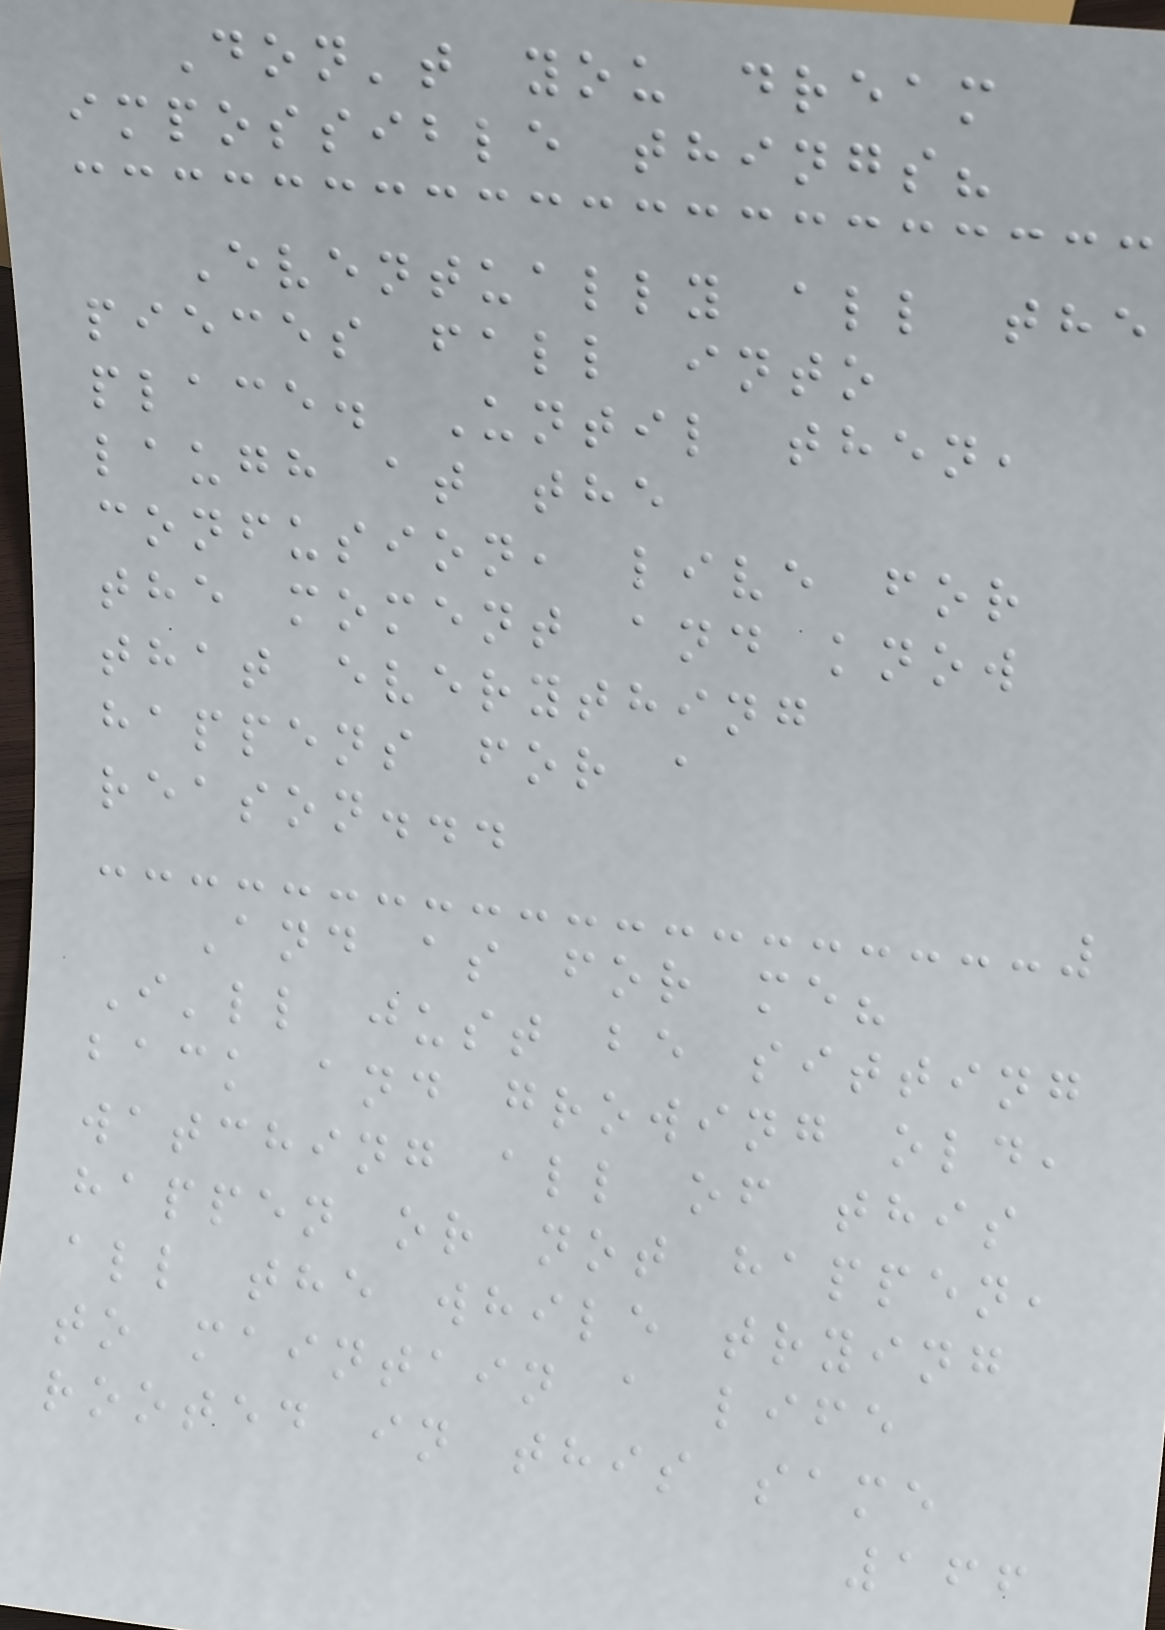Don't you dream
impossible things?
Eventually all the
pieces fall into
place. Until then,
laugh at the
confusion, live for
the moment and know
that everything
happens for a
reason...
And as for me?
I'll just be sitting
back and growing old,
watching all of this
happen or not happen,
all the while trying
to maintain a life
rooted in this same
166
